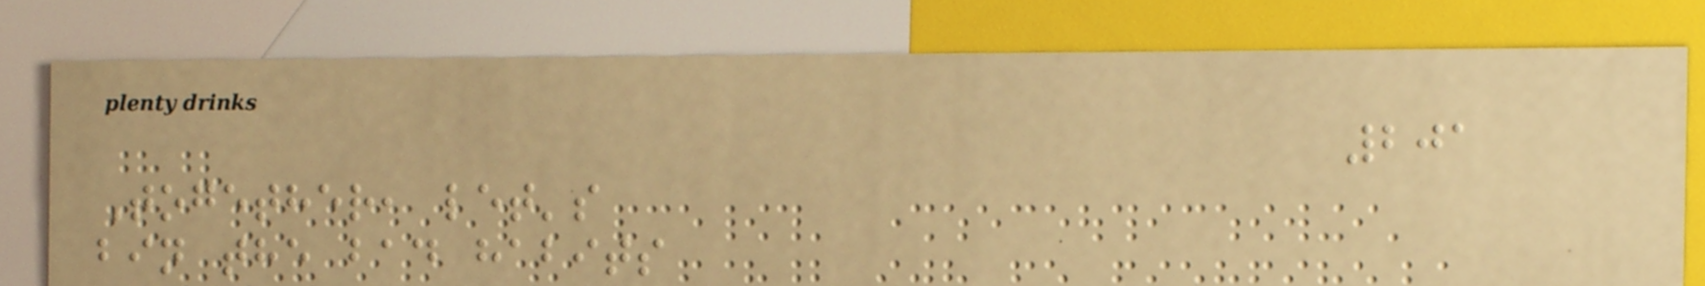201
Together, let's
bin the bad habits
